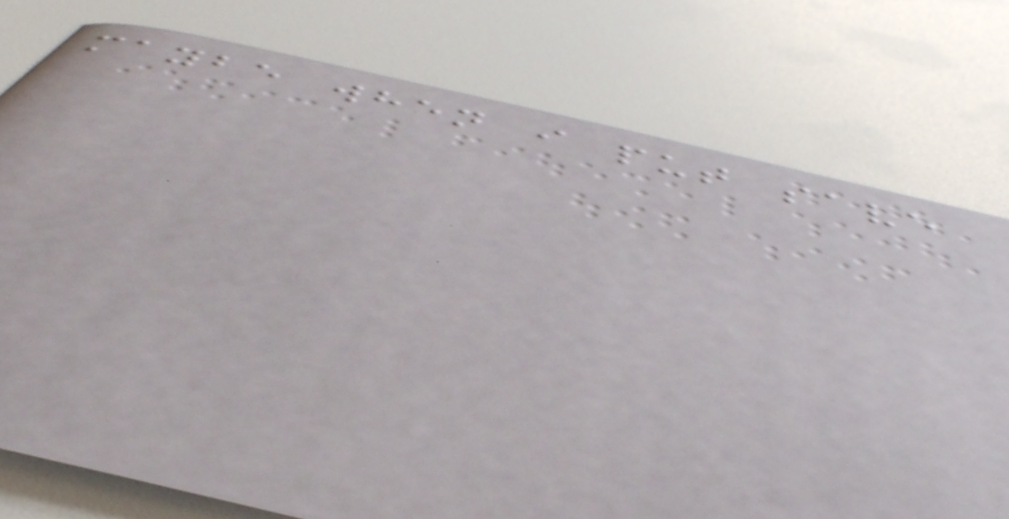maybe when i put save
